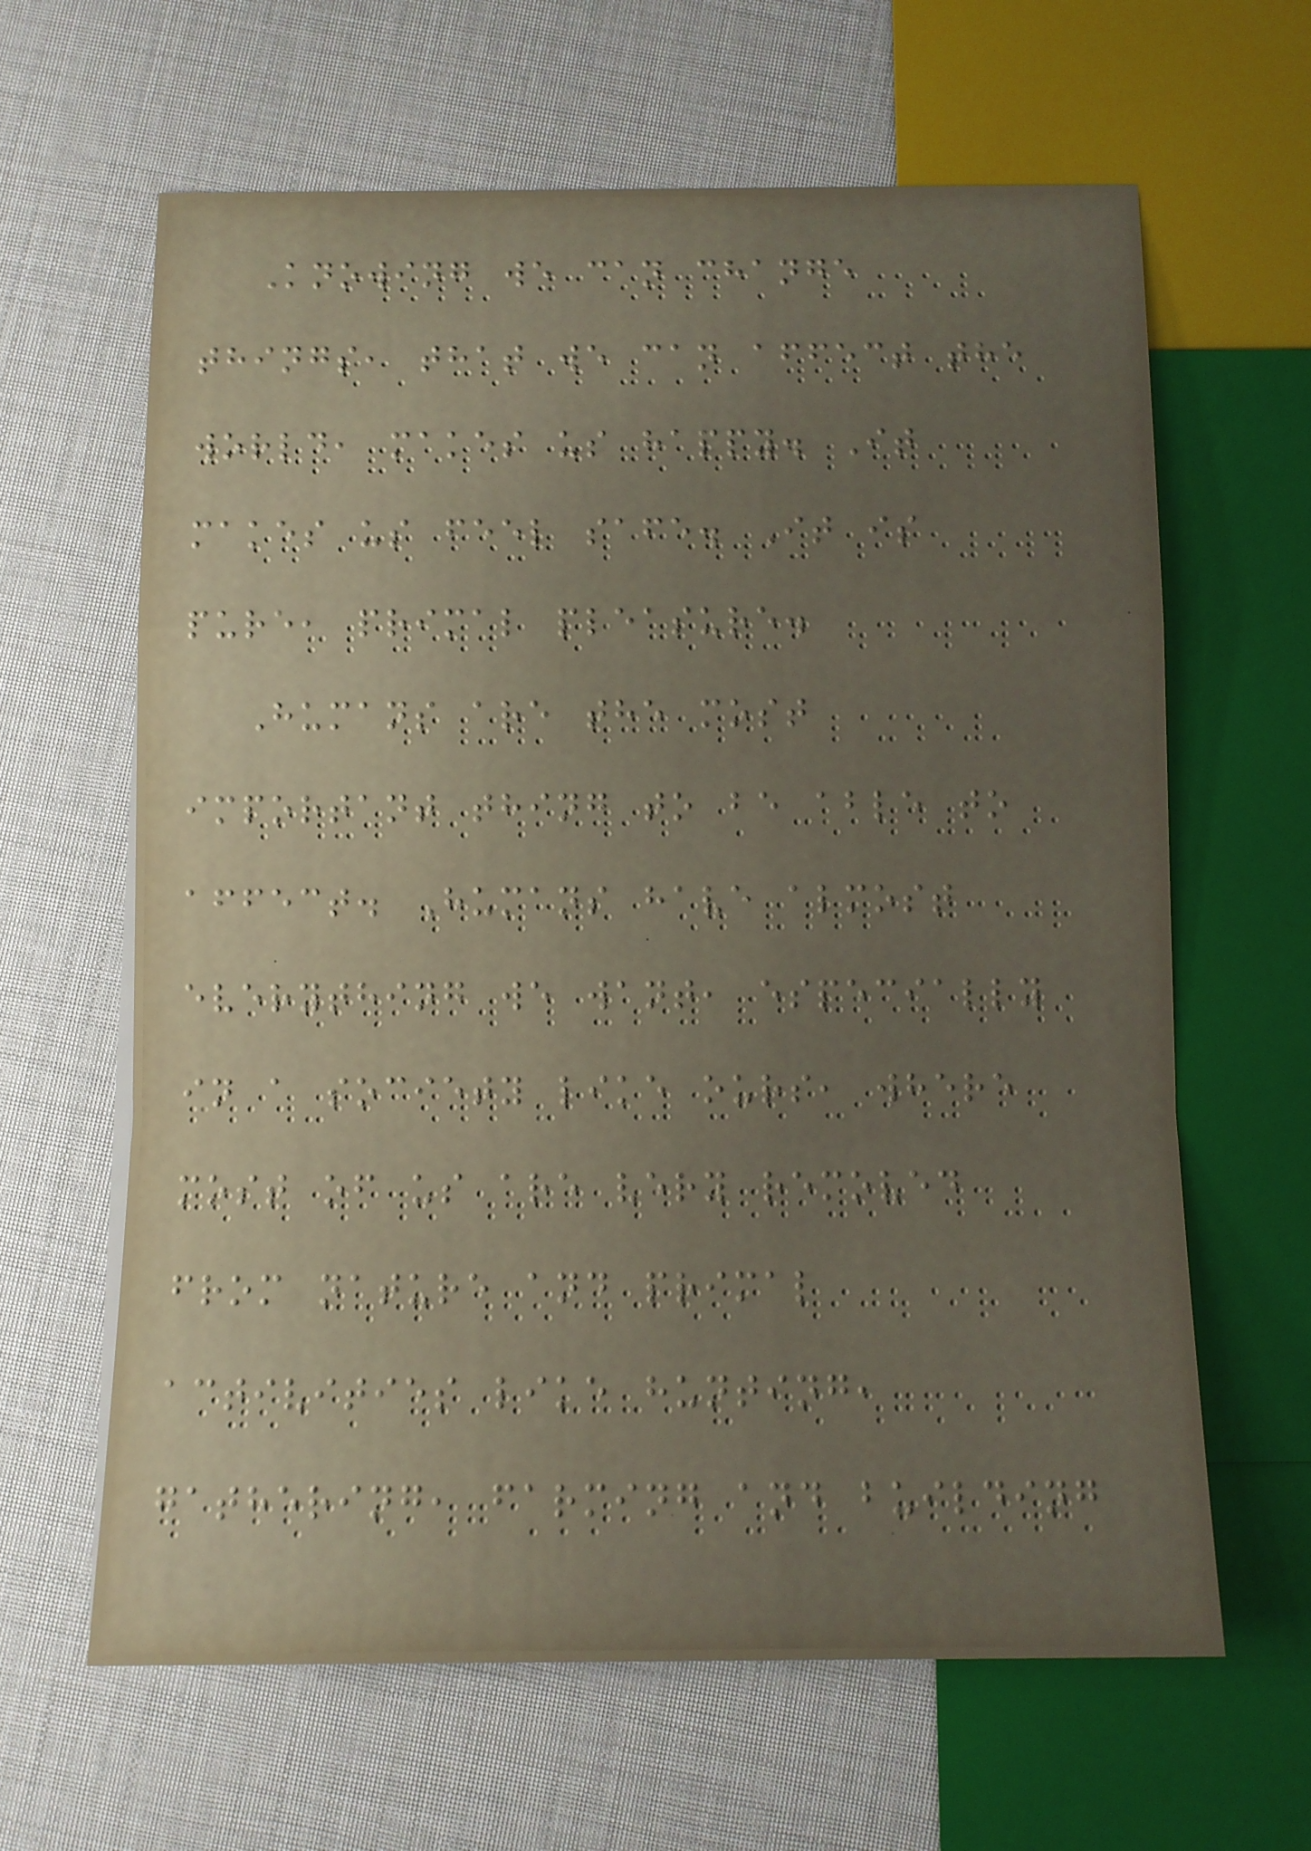Knowing we can change
things, that we can affect the
world, makes us happy. It
makes us feel safe. It is
pure, primal pleasure.
Humans are the most
important thing to be able to
affect. Humans have almost
everything we want, especially
in a society like ours, where
most of us are very removed
from nature and primal
activities like hunting,
gathering, farming and building
